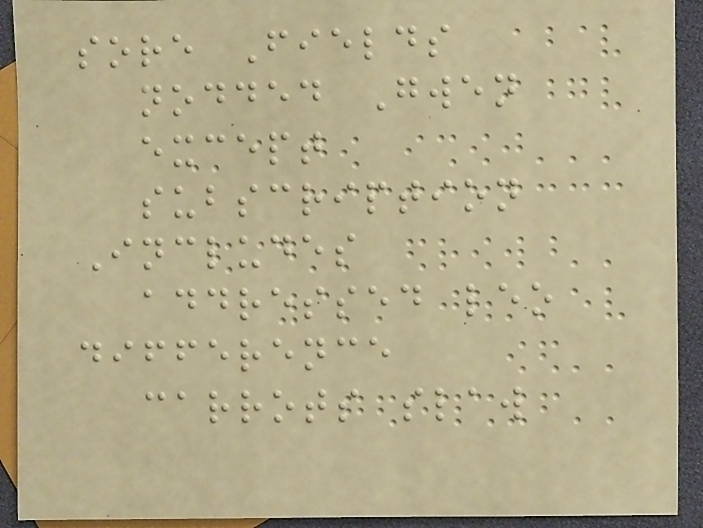sore Fields
nodded Gwen
except
subscription
Includes
addressed leo
difference
carrots slaw
